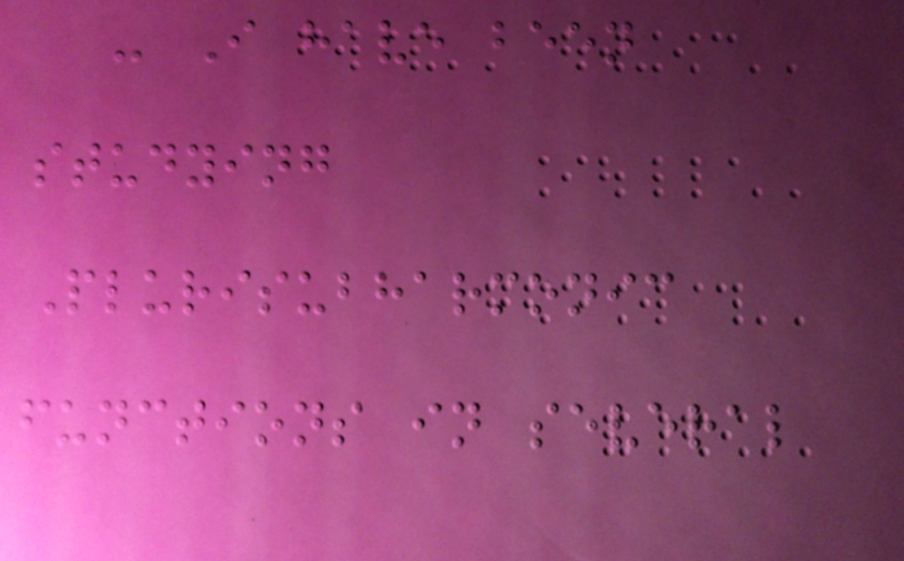- I have been
studying
Plurisubharmonic
functions in several
